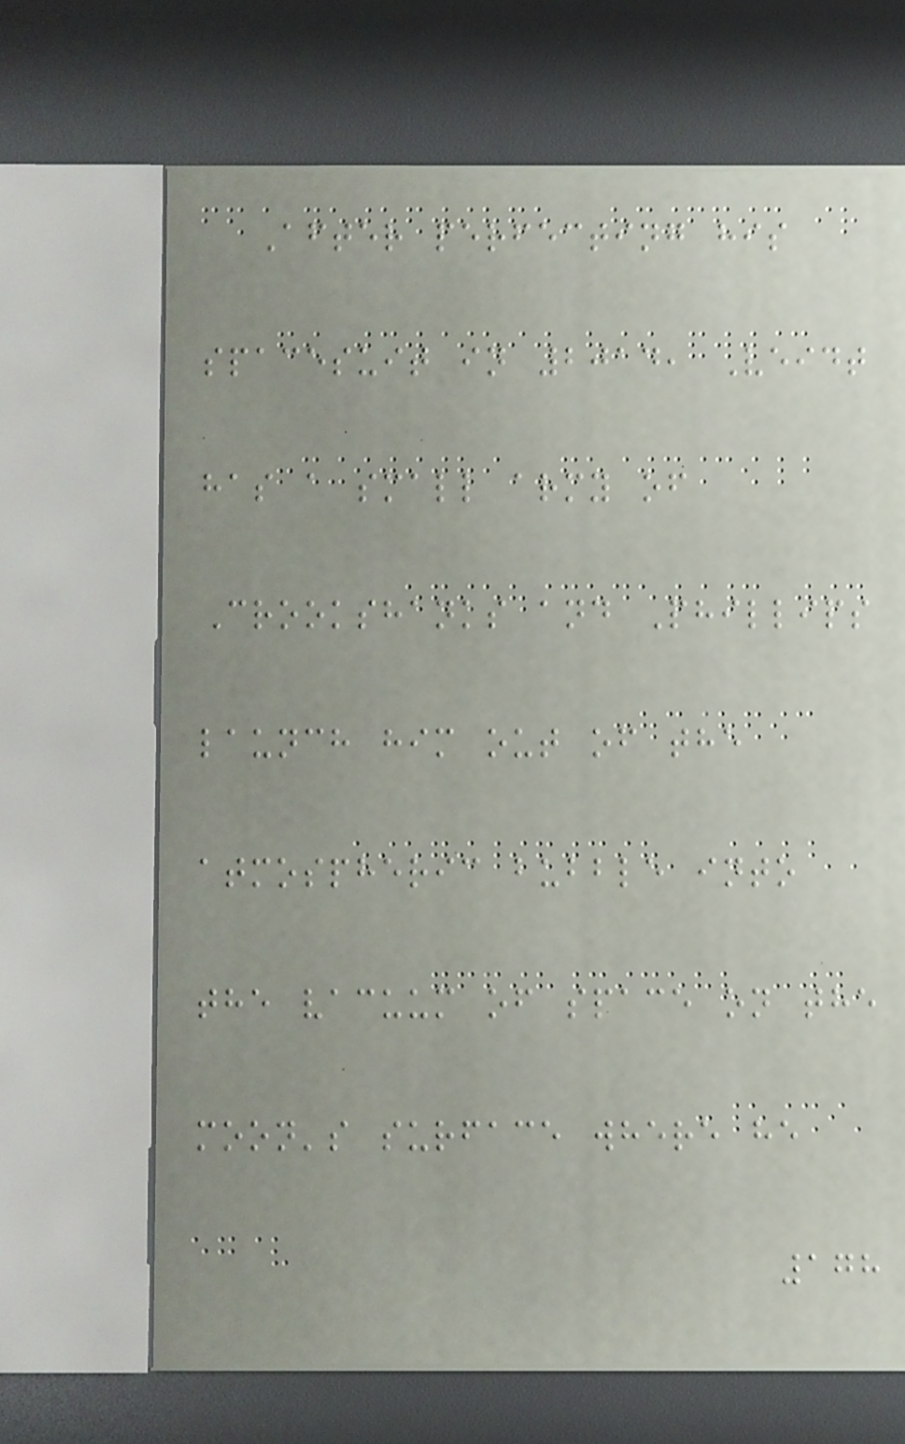After perfecting his
spacesuit in 2014, Veidt
has a small army of
Crookshanks and Phillips
launch him out of the
atmospheric bubble into
the vacuum of space on the
moon's surface where he
178
